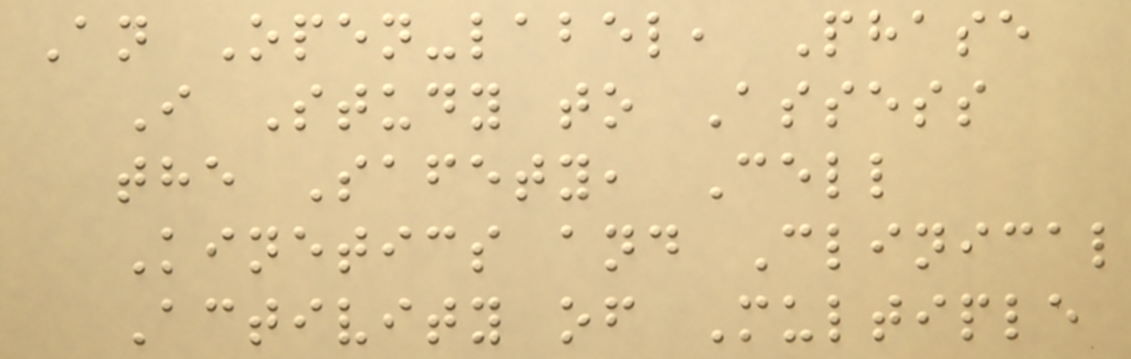An Open-label, Phase
I Study to Assess
the Safety, Cell
Kinetics and Clinical
Activity of Multiple
